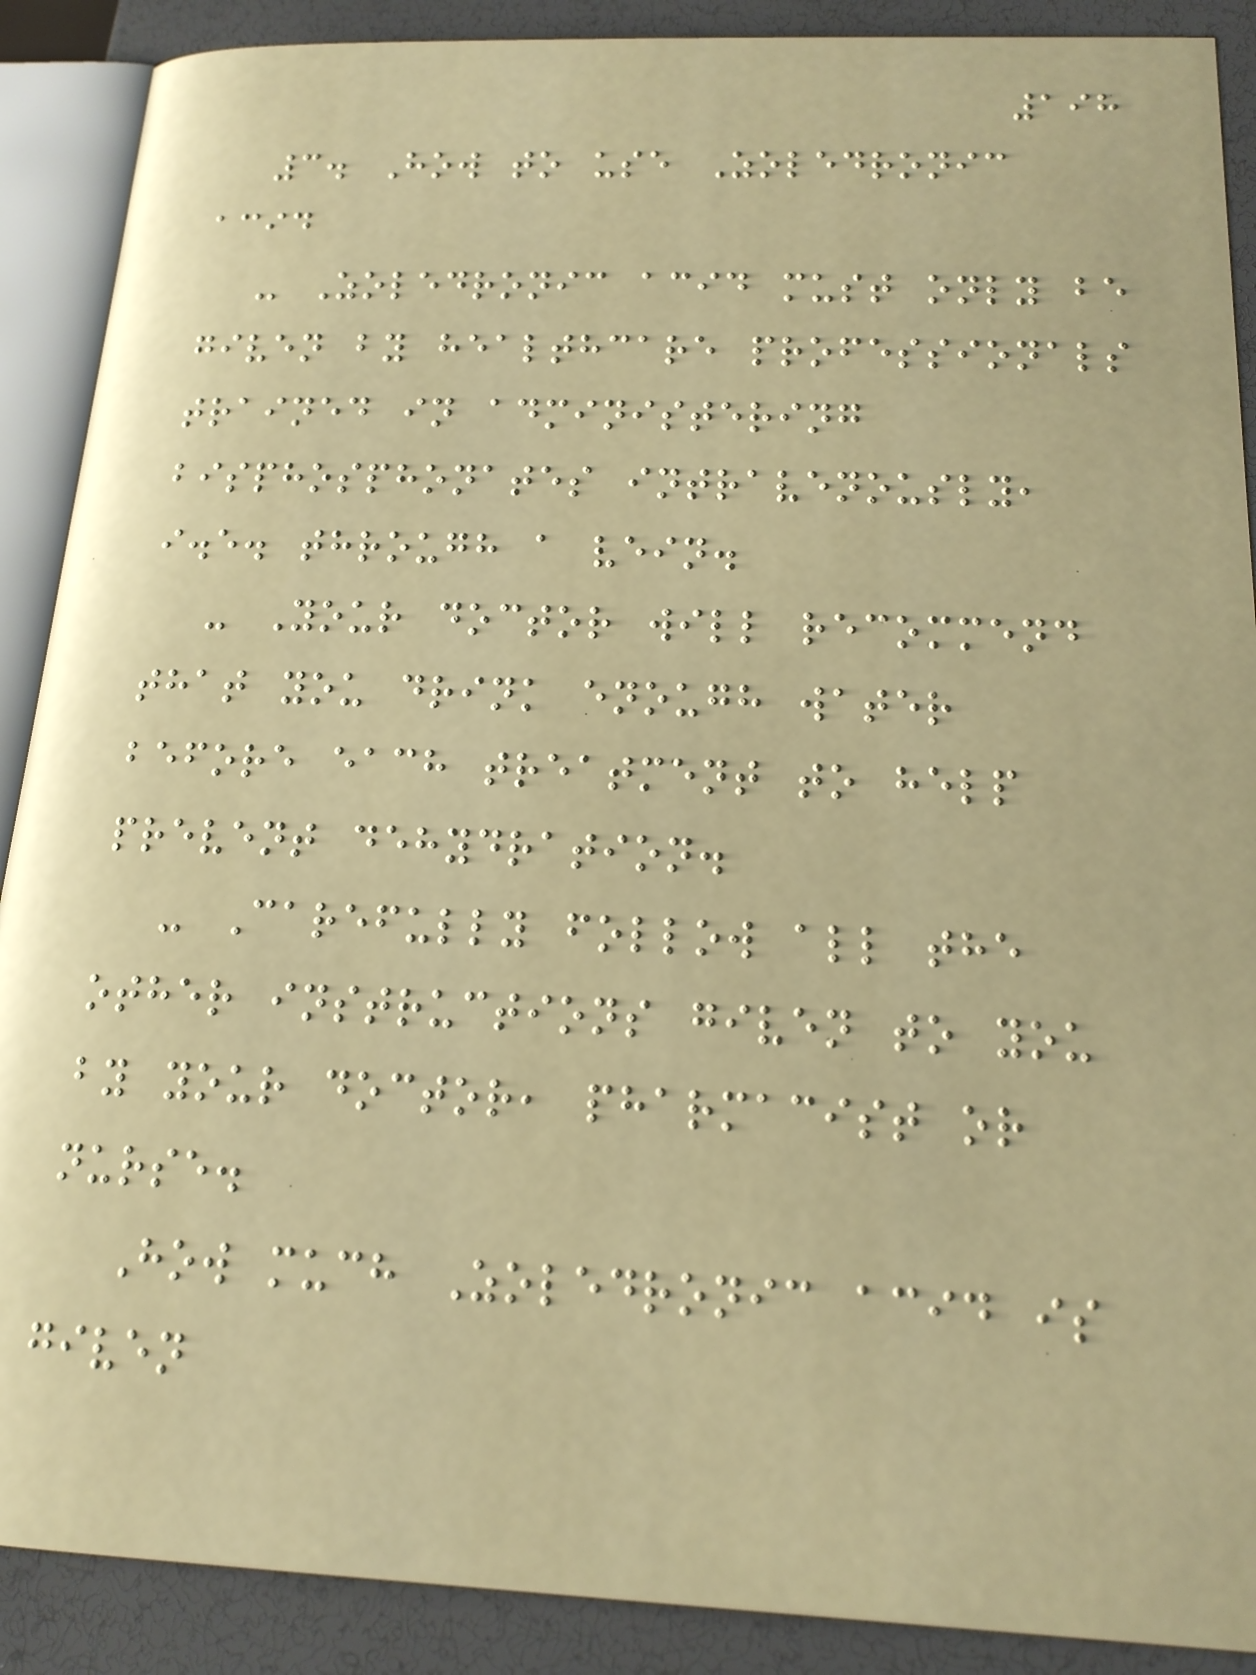198
3. How to use Zoledronic
acid
- Zoledronic acid must only be
given by healthcare professionals
trained in administering
bisphosphonates intravenously,
i.e. through a vein.
- Your doctor will recommend
that you drink enough water
before each treatment to help
prevent dehydration.
- Carefully follow all the
other instructions given to you
by your doctor, pharmacist or
nurse.
How much Zoledronic acid is
given
